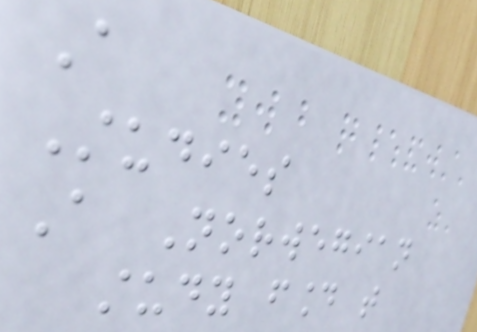A
Studies
A Norwegian
study found that
